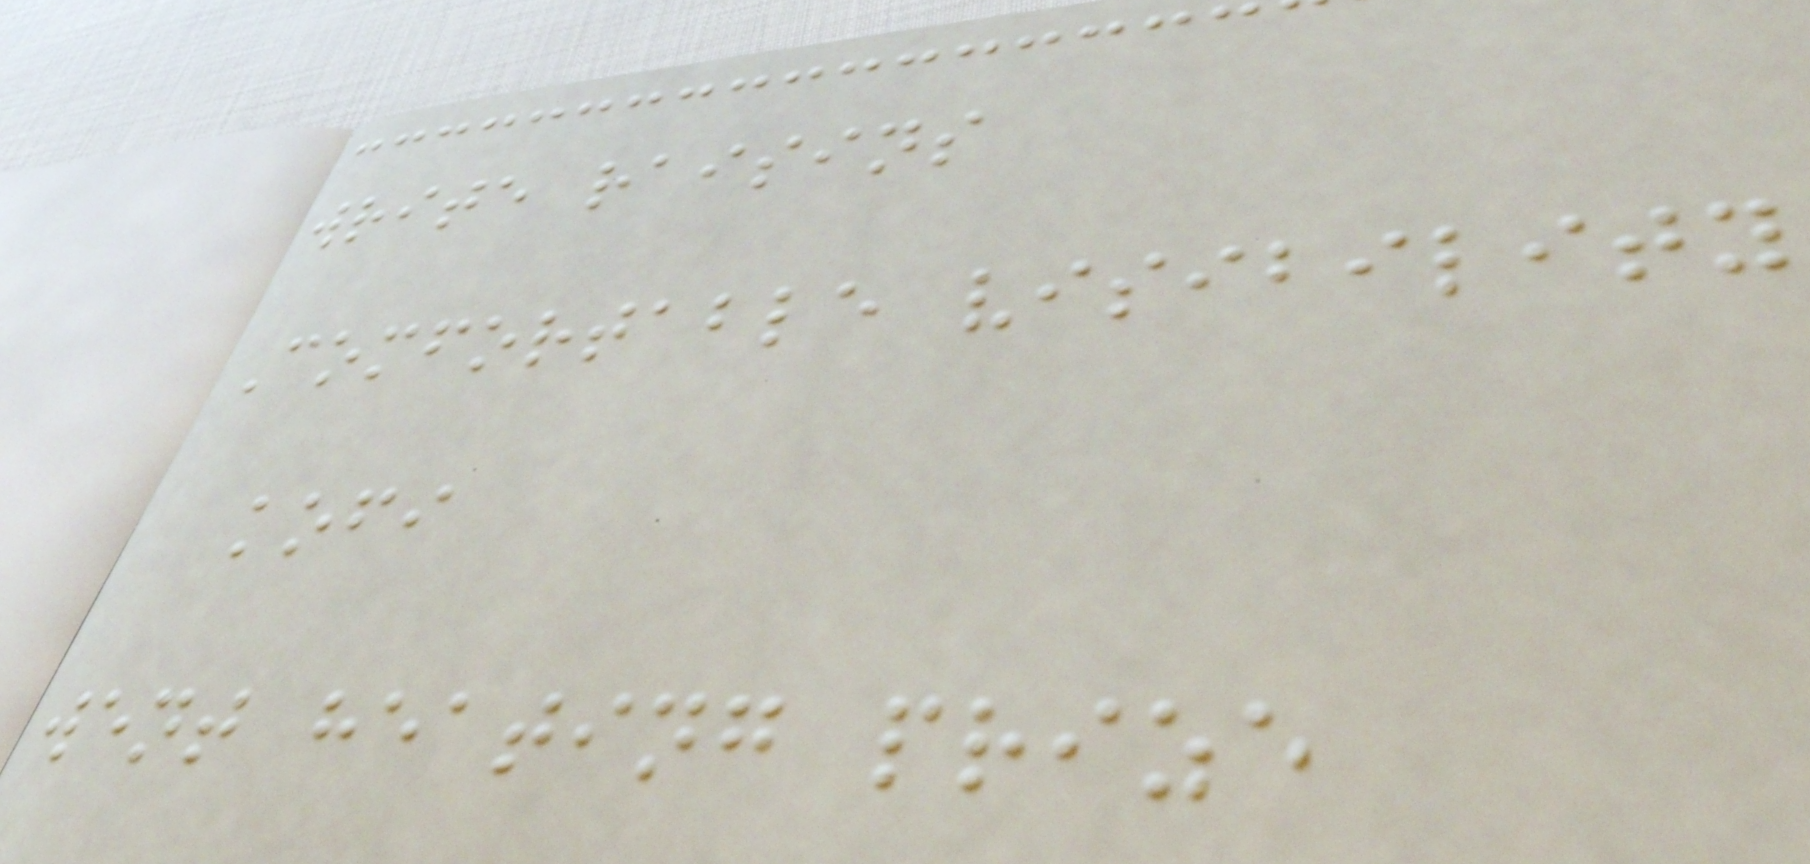write raisins
Comfortable visibility
kofi
went heating prize
